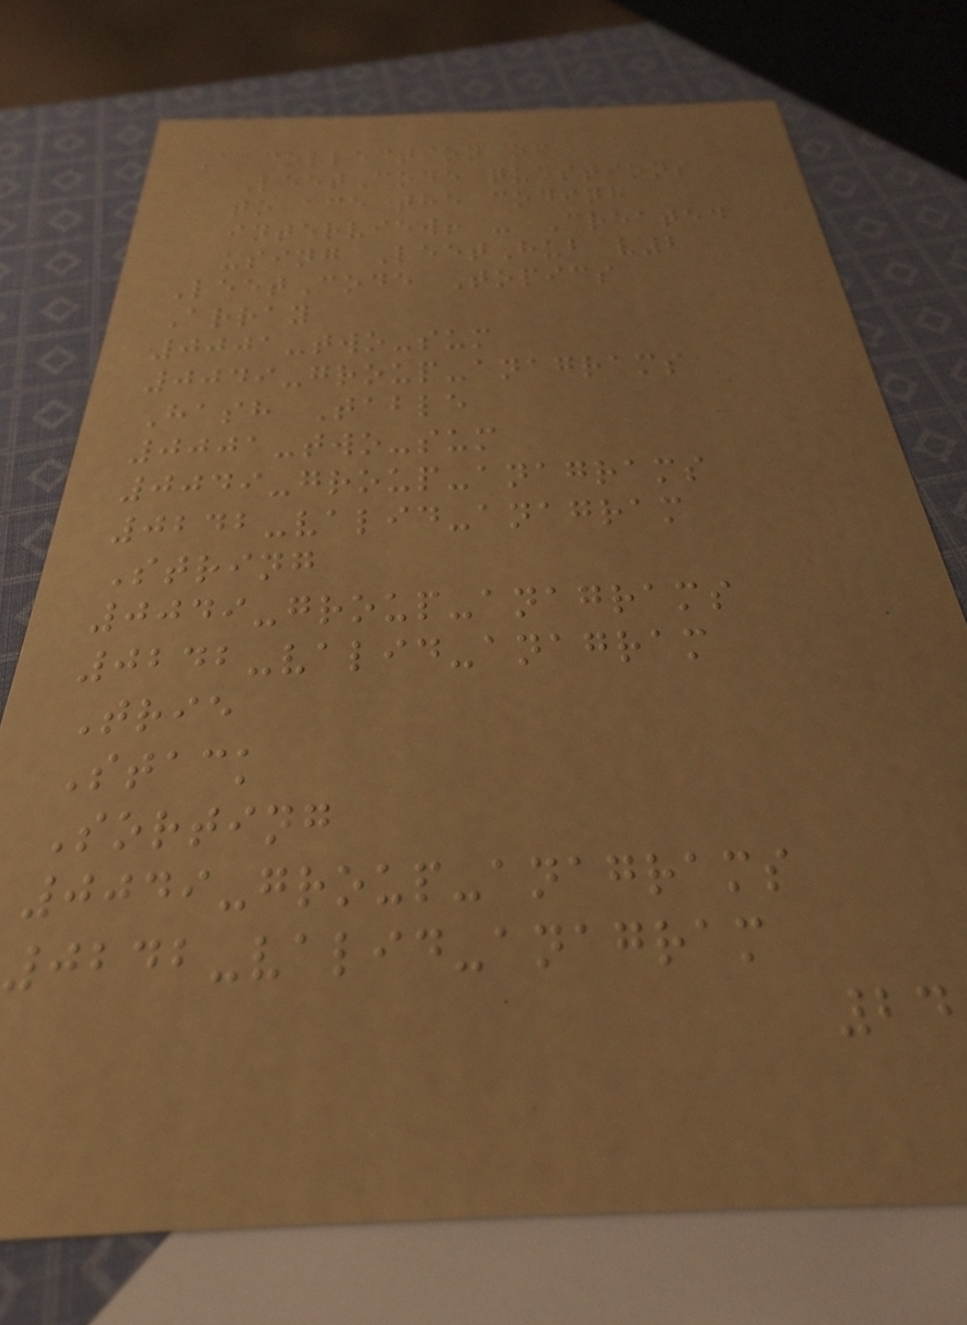A collection of
LeetCode questions
to ace the coding
interview! - Created
using LeetHub v2
LeetCode Topics
Array
0001-two-sum
0049-group-anagrams
Hash Table
0001-two-sum
0049-group-anagrams
0242-valid-anagram
String
0049-group-anagrams
0242-valid-anagram
Trie
Stack
Sorting
0049-group-anagrams
0242-valid-anagram
24
